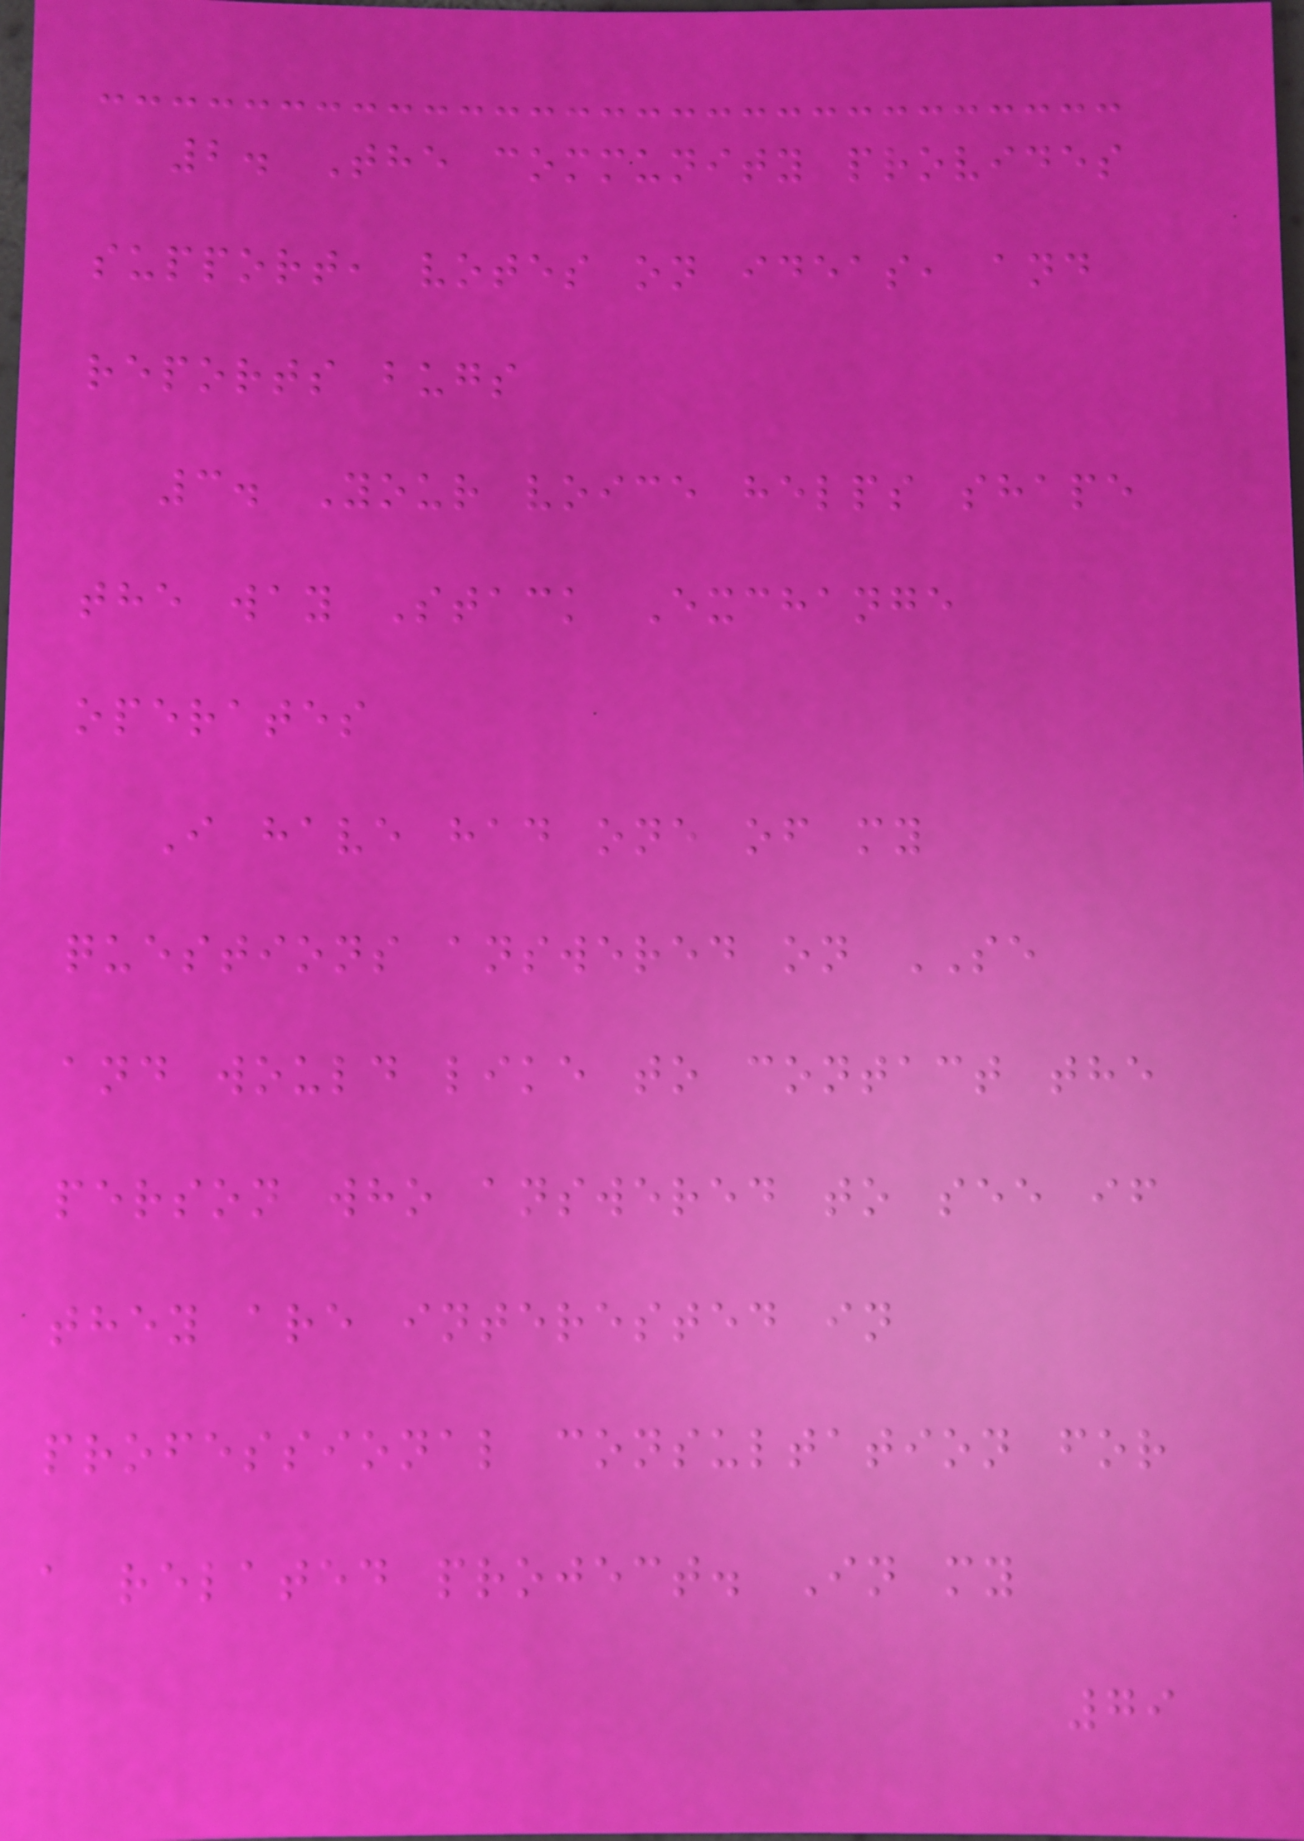2. The community provides
support, votes on ideas, and
reports bugs
3. Your voice helps shape
the way Stack Exchange
operates
I have had one of my
questions answered on SE
and would like to contact the
person who answered to see if
they are interested in
professional consultation for
a related project. In my
79
